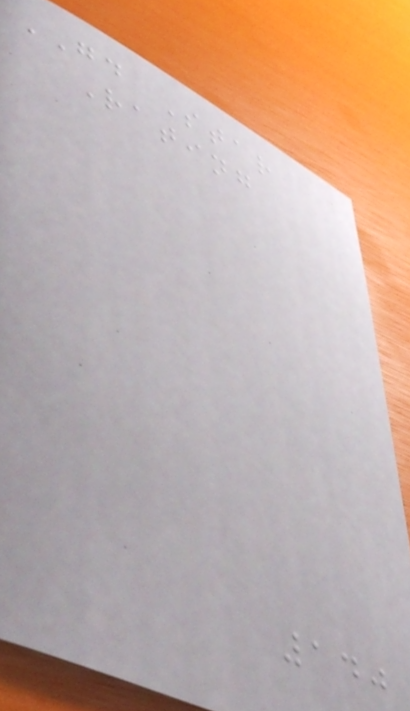GD Star
Rating
140
